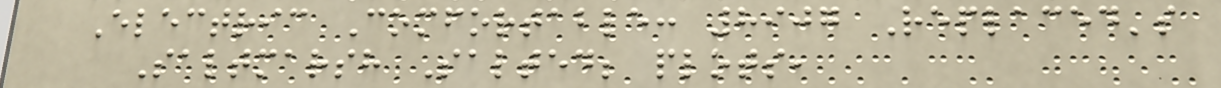Electric Comfortable: 8907 Replaced's
Saltmarsh Salted; plots,
